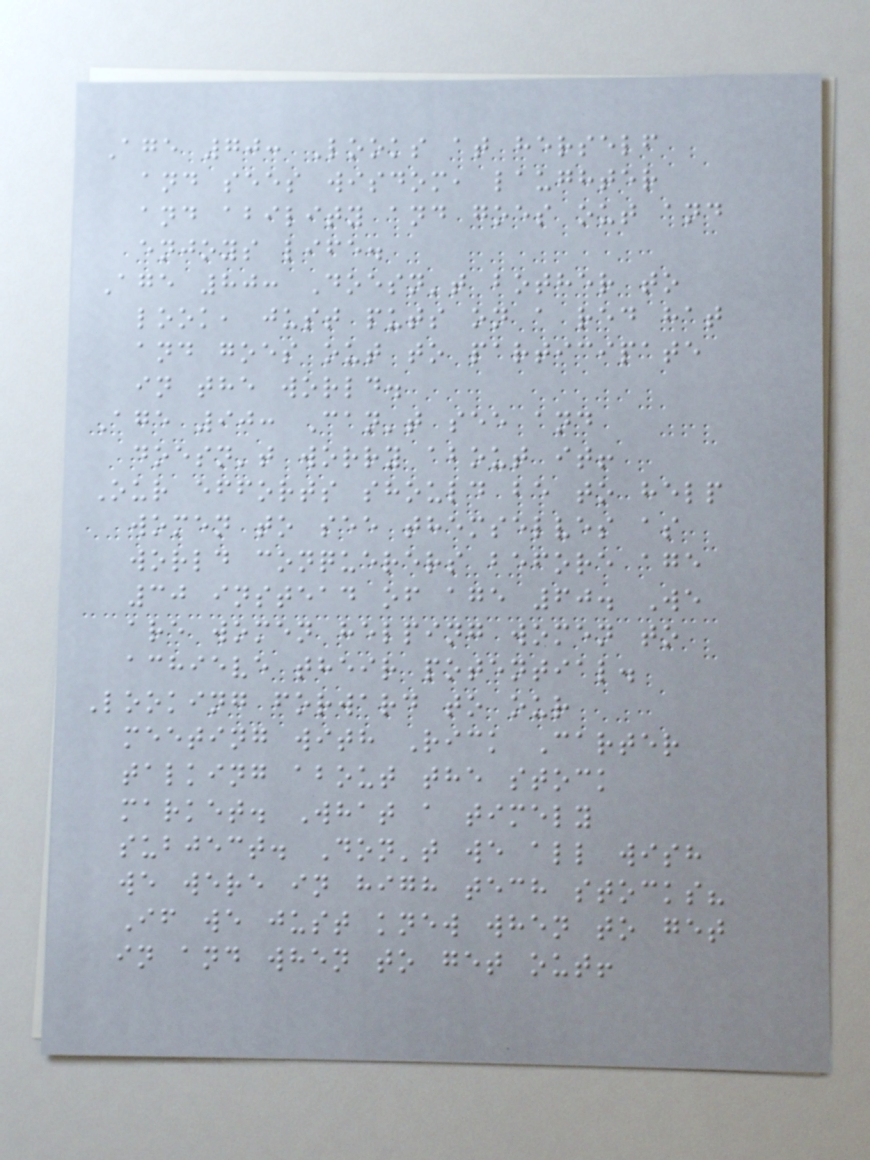Age 70: Looks at herself
and sees wisdom, laughter
and ability and goes out and
enjoys life.
Age 80: Doesn't bother to
look, just puts on a red hat
and goes out to participate
in the world.
Age 90: Can't see and
doesn't worry about it!
Our efforts should be to help
women to see themselves as
world conquerers before age
30 instead of age 60. We
are women helping women to
achieve their potential.
Looking forward to our
meeting with Rick Carter
talking about the stock
market. What a timely
subject. Don't we all wish
we were in high tech stocks?
If we just knew when to get
in and when to get out!
